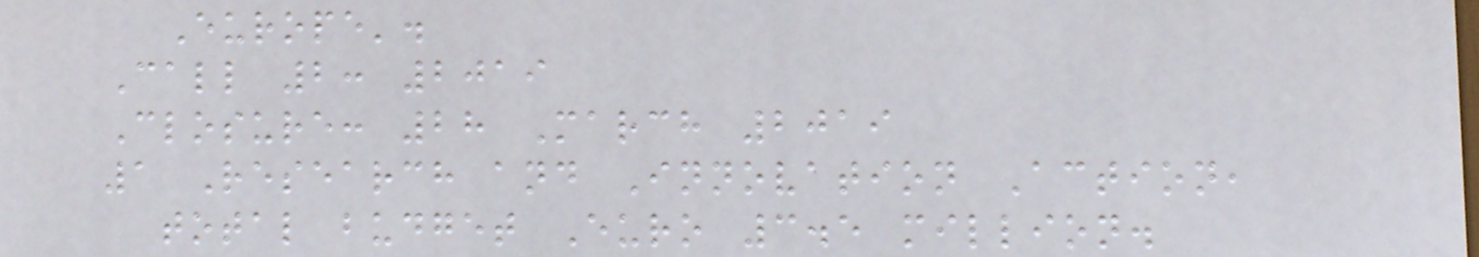Europe'.
Call 2: 2019
Closure: 28 March 2019
1 Research and Innovation Action,
total budget Euro 3.5 million.
